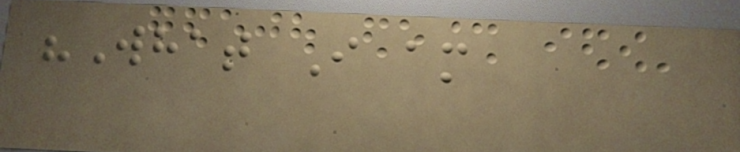"What I am
